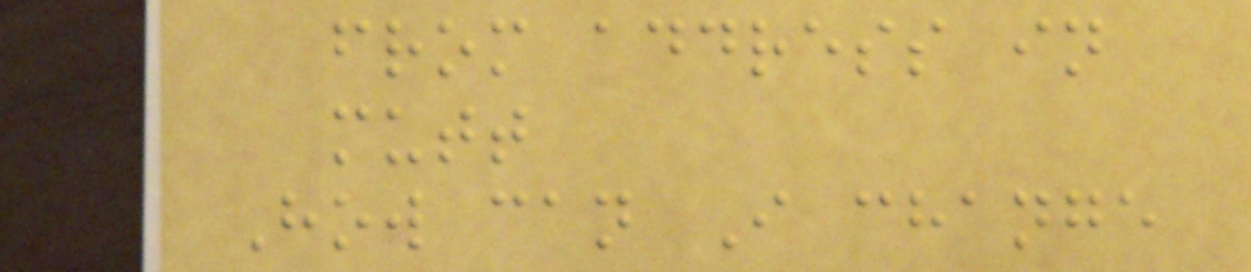from address in
mutt
How can I change
